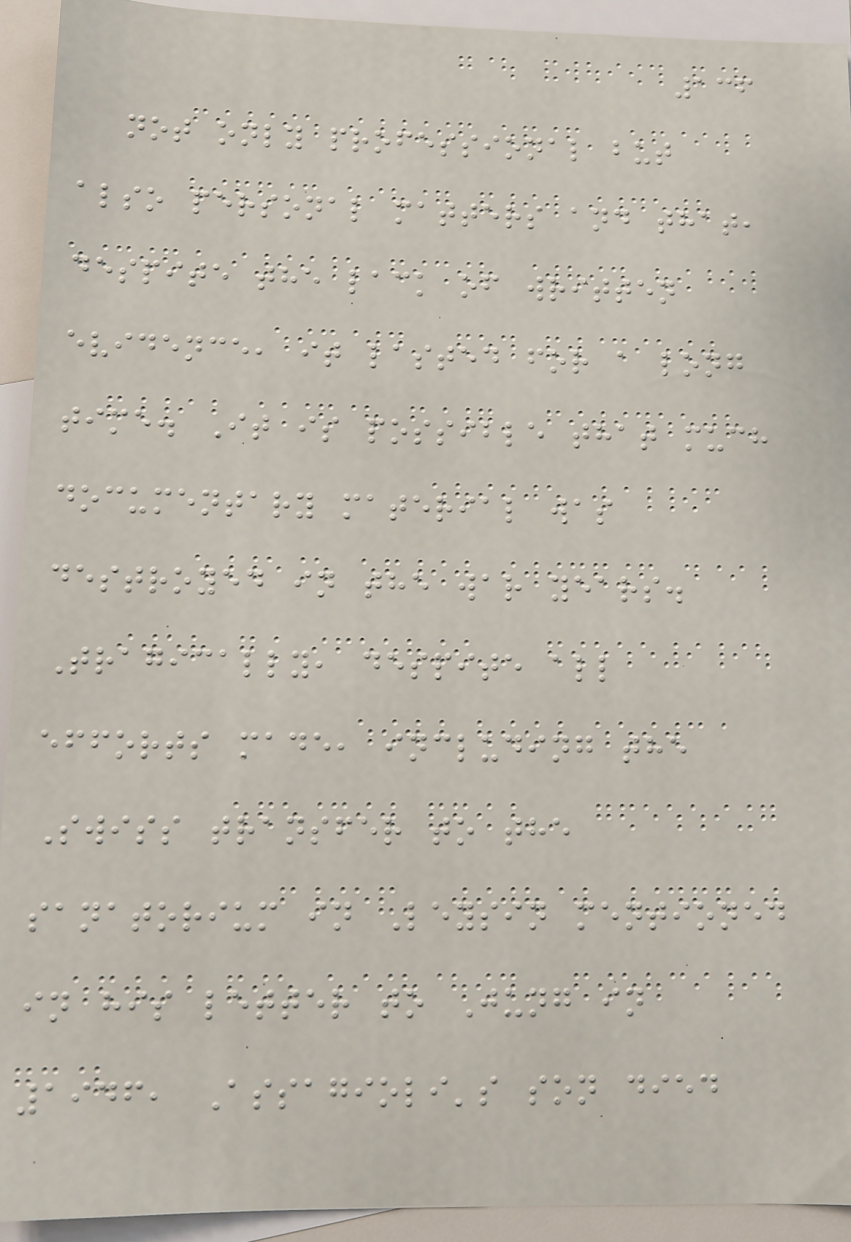136
not only professional but
also personal matters and that,
despite the lack of written
evidence, it lasted for a long
time. It is possible that much
documentary material was
destroyed in the war years.
Tragically, despite all
efforts made, including the
Swiss transfer to the
sanatorium in Leysin mentioned
in his letter to Jung in
1946, Assagioli's son died
